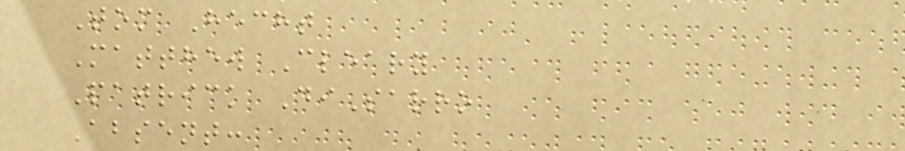Tom Hecht
Matthew Cleary
Patrick DiSarro
Absent:
